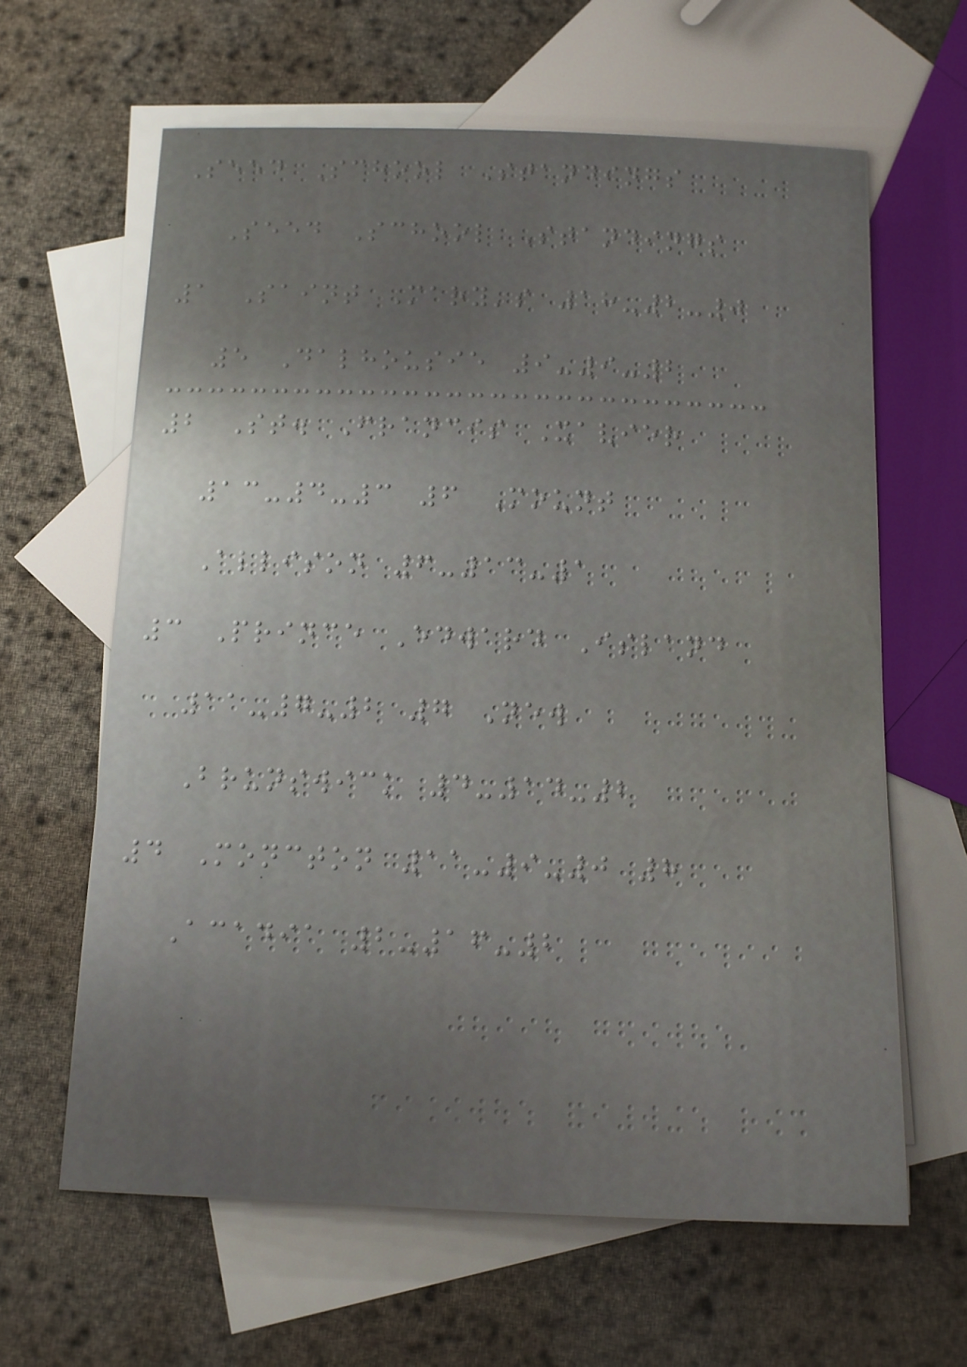Seed School Standings
Seed School Standings
1 Saint Mary's 18-2-0
5 Dalhousie 9-9-2
2 St. Francis Xavier
13-4-3 6 Mount
Allison 6-13-1
3 Prince Edward Island
11-7-2 7 New
Brunswick 4-14-2
4 Moncton 11-9-0 8
Acadia 2-16-2
